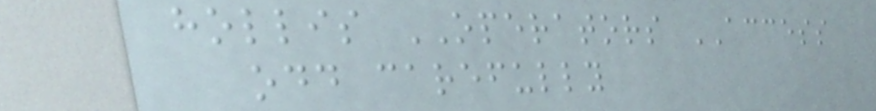hollis OPERATORS ACCESS
odd carefully
